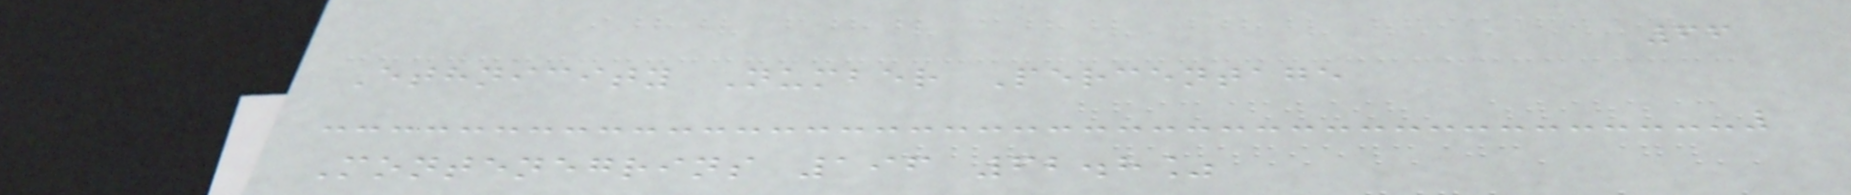66
Ethnicity Number Percentage
Montenegrins 196 62.8%
